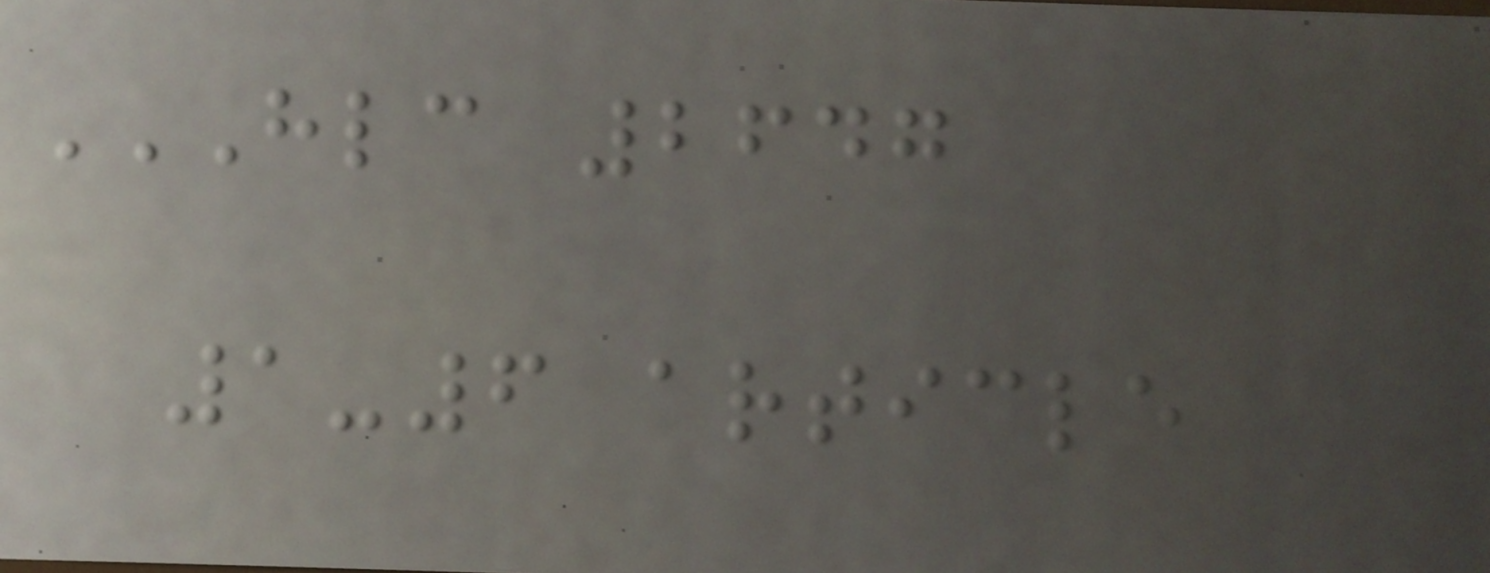HLC 2647
1-6 ARTICLE
